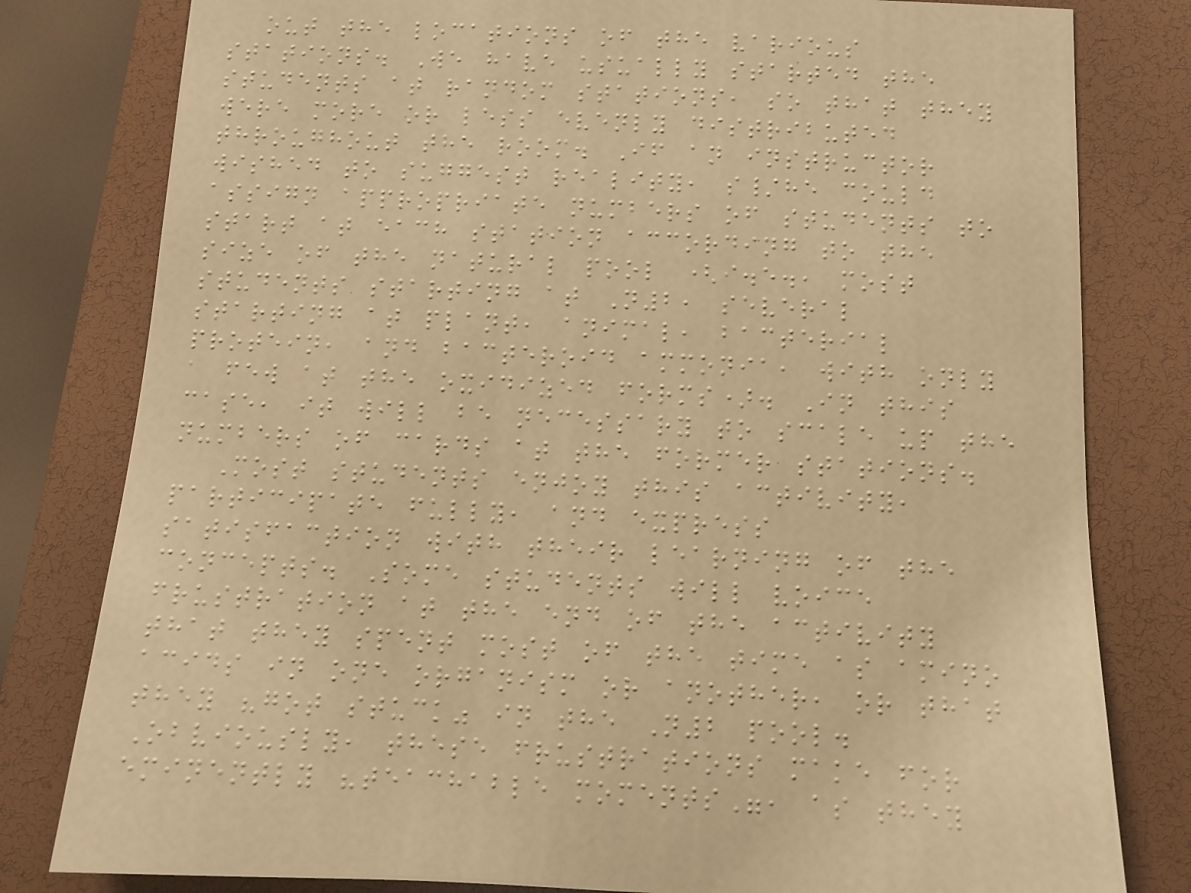out the locations of the various
stations. We have usually started the
students at random stations, so that they
were more or less evenly distributed
throughout the room. If an instructor
wished to suggest reality, s/he could
assign appropriate numbers of students to
start at each station according to the
size of the natural pool (i.e., most
students starting at N2, several
starting at plant, animal, bacterial
protein, and bacteroid ammonia, with only
a few at the oxidized forms). In this
case, it will be necessary to scale up the
numbers of cards at the former stations.
Most students enjoy this activity,
participate fully, and express
satisfaction with their learning of the
concepts. Some students will voice
frustration at the end of the activity
that they spent most of the time as amino
acids in one organism or another, or that
they "got stuck" in the N2 pool.
Obviously, these frustrations make for
eminently "teachable moments", as they
